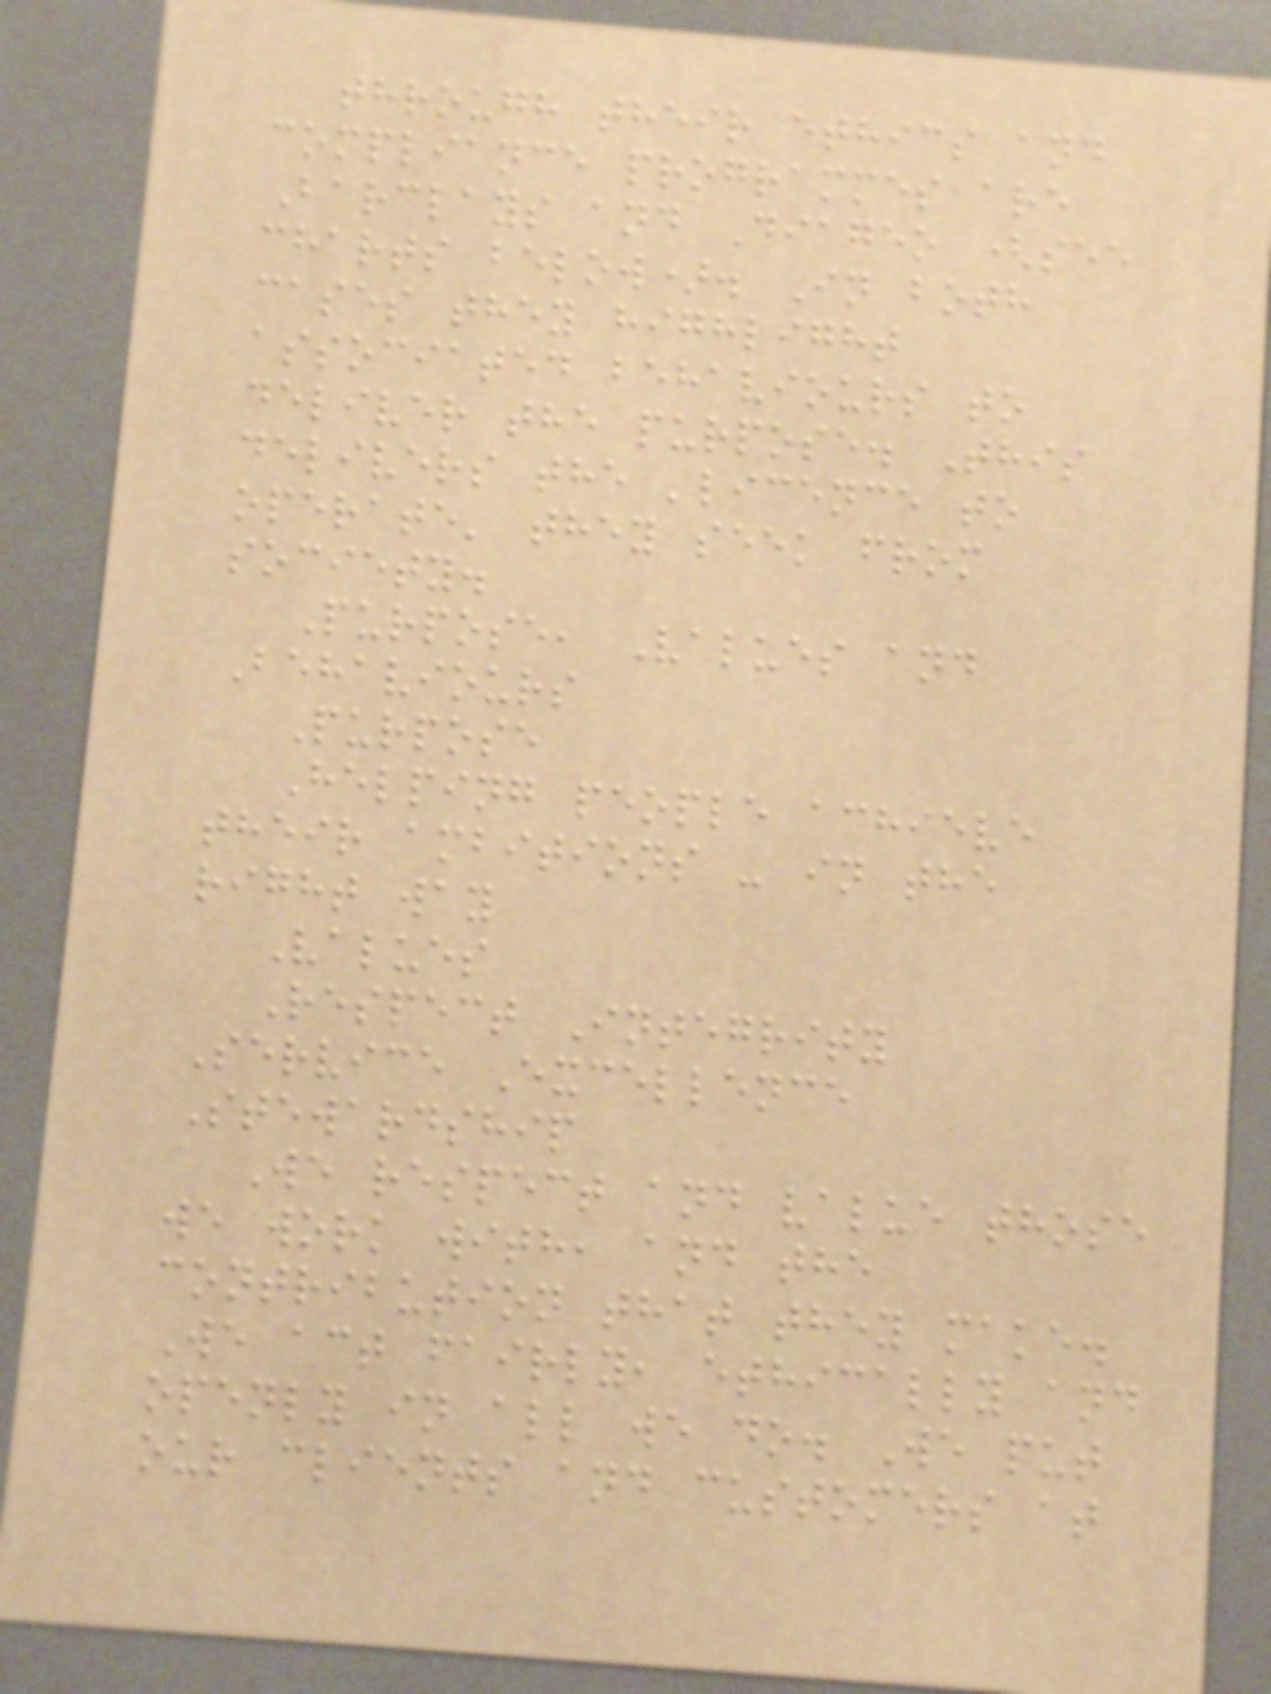through their ethics and
compliance programmes are
Barclays and Diageo (see
charts below). In both
cases they highlight
associated behaviours to
deliver the purpose. This
delivers the 'licence to
operate' they seek from
society.
Purpose, Values and
Behaviours
Purpose
Helping people achieve
their ambitions - in the
right way
Values
Respect Integrity
Service Excellence
Stewardship
We respect and value those
we work with, and the
contribution that they make.
We act fairly, ethically and
openly in all we do. We put
our clients and customers at
